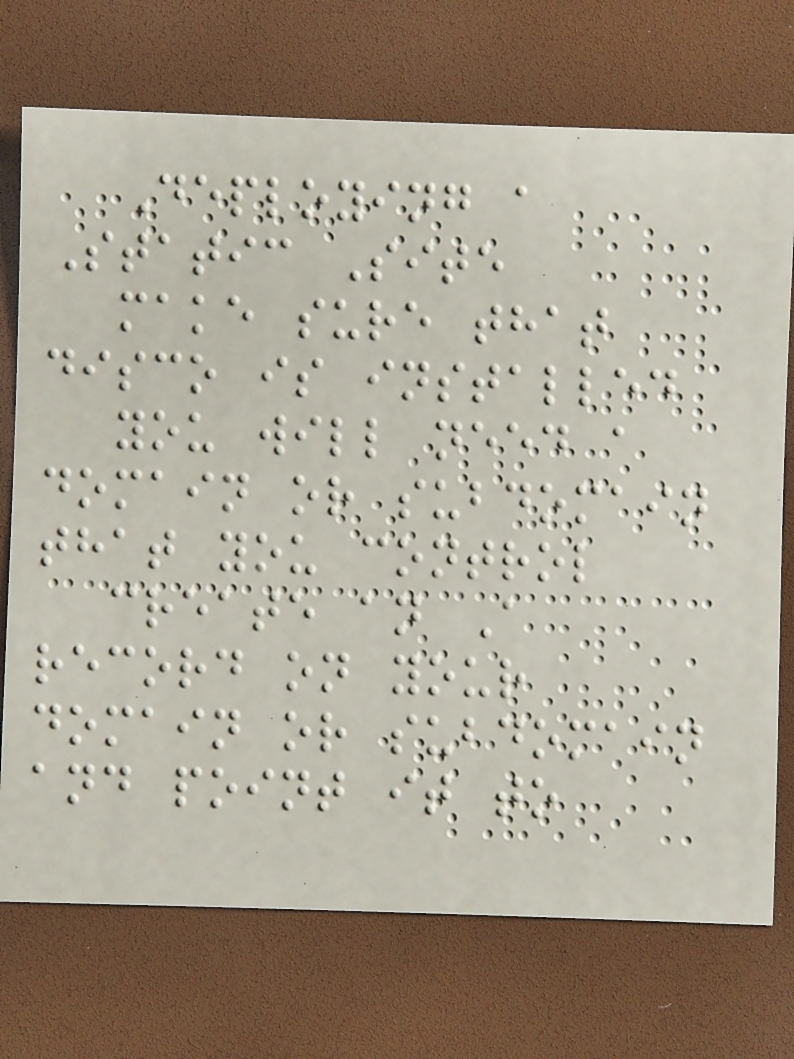Deploying a
Static Site
make sure that
disco is installed
you will need a
domain or subdomain
that you control
create an A
record on your
domain or subdomain
and point it to
